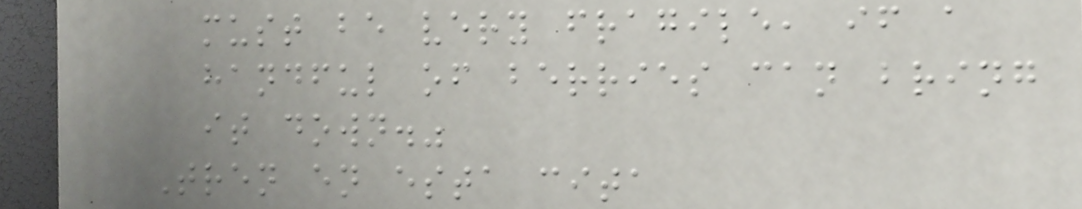must be very fragile, if a
handful of berries can bring
it down."
Tren en esta cita
